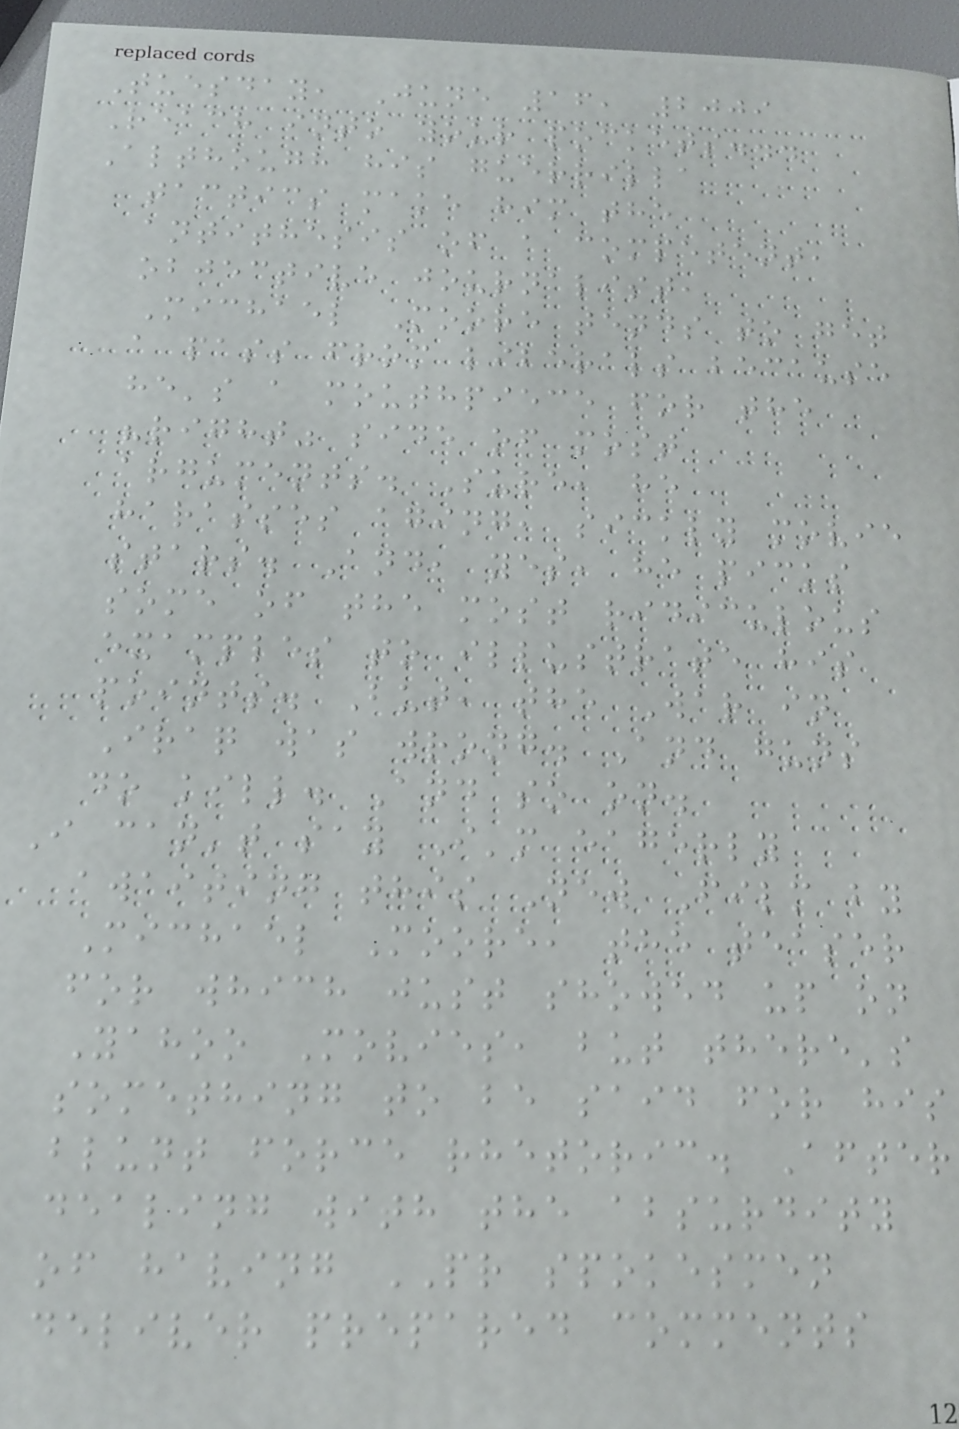Tuesday, June 16, 2009
Reach into your pockets...
Although his guerrilla
tactics make him the
antithesis of a competent,
objective journalist,
Michael Moore tends to get
a pass from liberals because
he's a mouthpiece for the
"right" side of most
arguments. Sure, he
harasses aging, sickly movie
stars. And, yes, he picks
some of the most ridiculous
examples to illustrate his
points. But, the War in
Iraq was wrong. And guns
do kill. And so on.
I can't say I'm eagerly
awaiting this New Film by
Michael Moore, the teaser
for which just showed up on
Yahoo Movies, but there's
something to be said for his
blunt force rhetoric. After
dealing with the absurdity
of having PR spokesmen
deliver prepared comments
